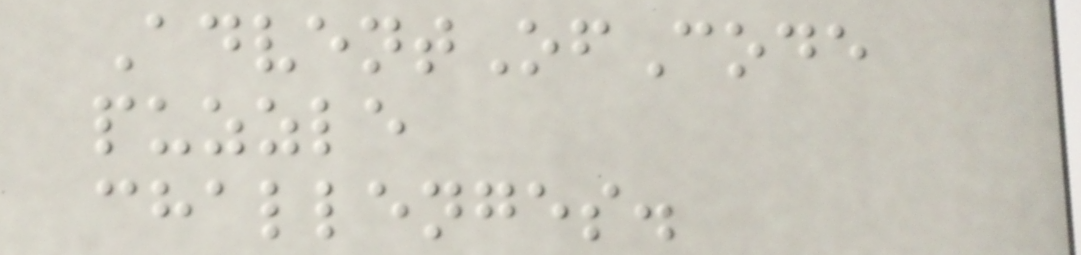AdventOfCode
puzzle
challenges.
